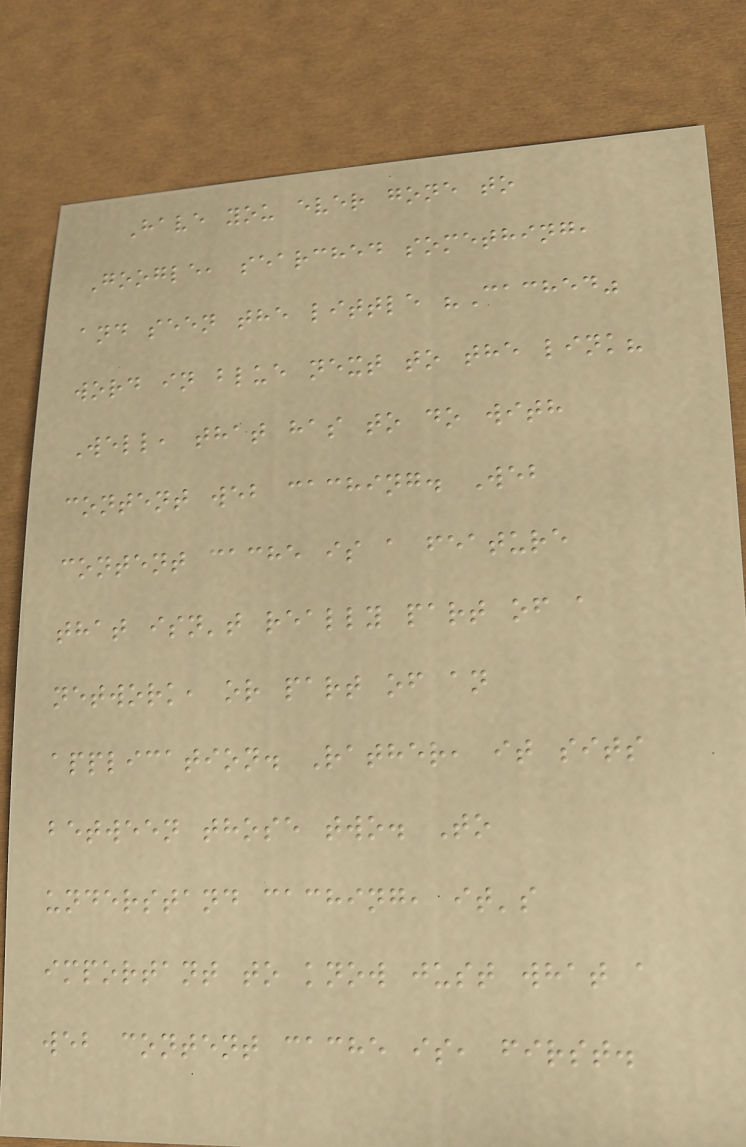Have you ever gone to
Google, searched something,
and seen the little "Cached"
word in blue next to the link?
Well, that has to do with
content web caching. Web
content cache is a feature
that isn't really part of a
network, or part of an
application. Rather, it sits
between those two. To
understand caching, it's
important to know just what a
web content cache is, first.
